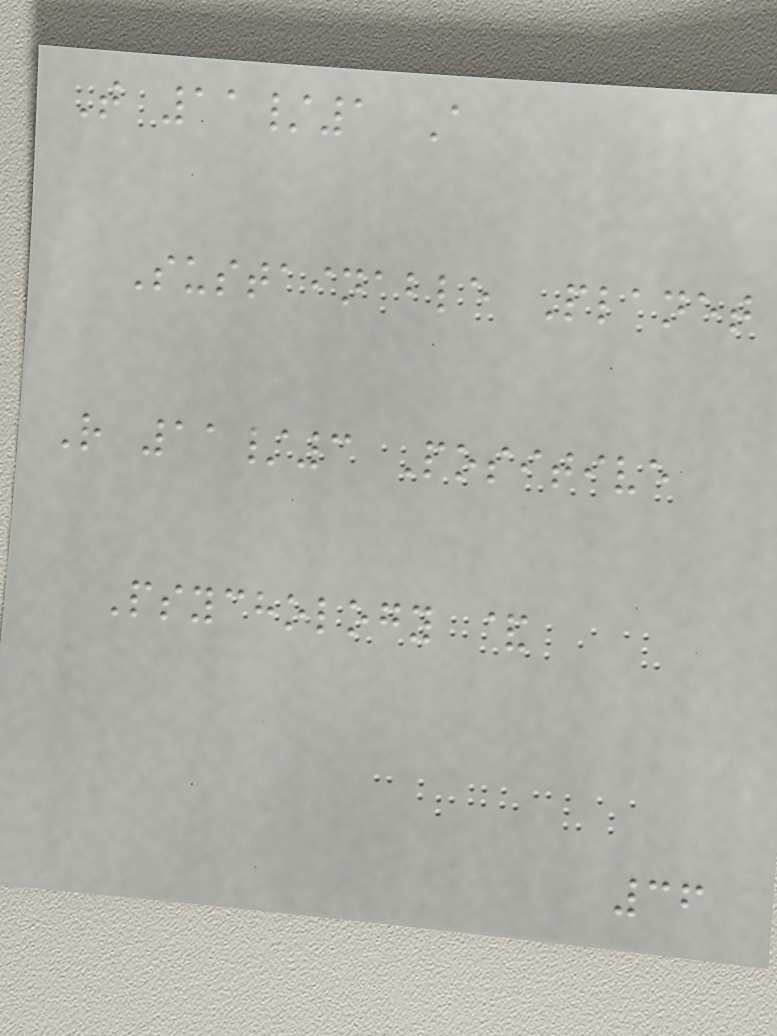T 11/1 A
Sustainable Planet
R 11/3 Positive
Psychology &
36
